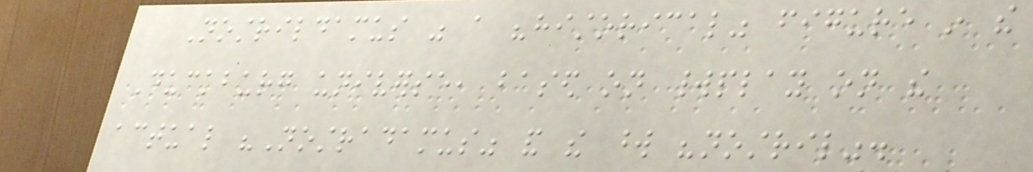Nostrildamus was a "historical" figure in the
Duckburg universe, based on worldplay on the
actual "Nostradamus" and the word "nostril".
